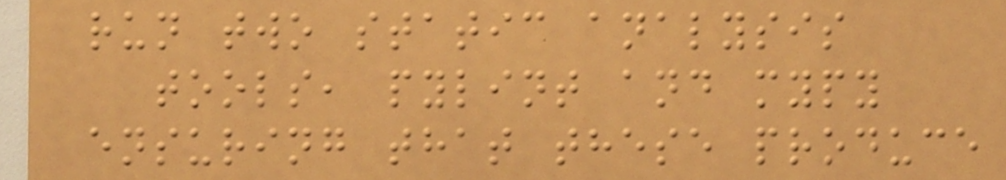run two static analysis
tools, pylint and mypy
ensuring that these produce
